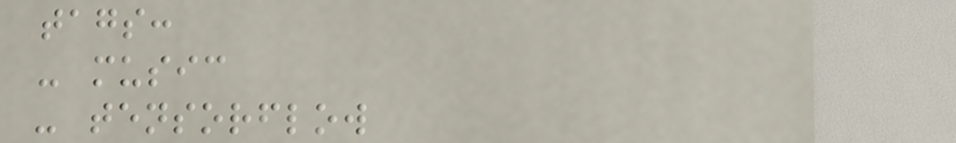tags:
- music
- tensorflow
